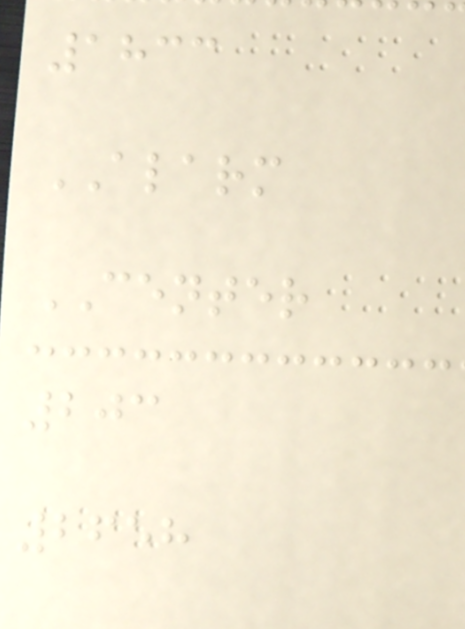1833
ALARM
CENTER
203
2658
